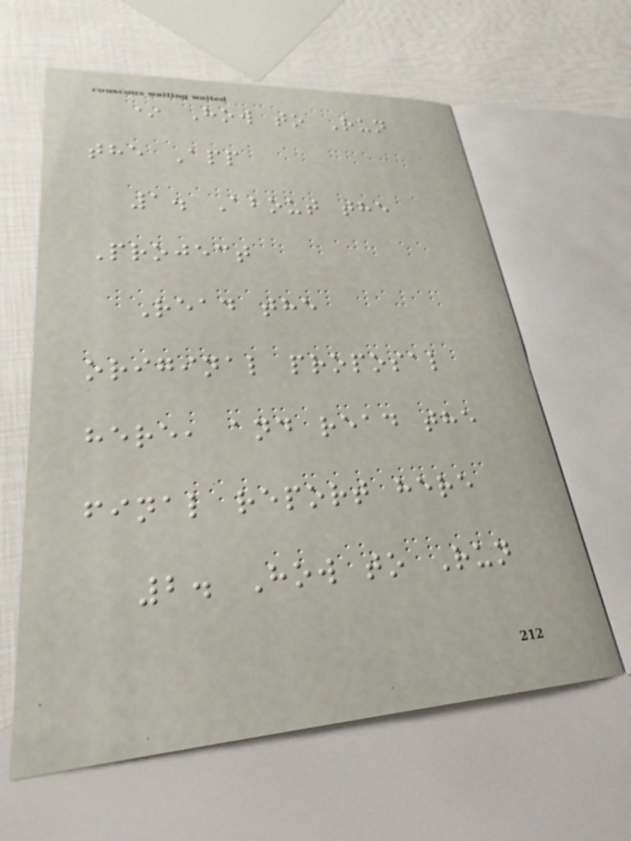* How to Run
the App
1. About the
Project
Read the
original proposal
here, and read the
final report here
2. How to Run
